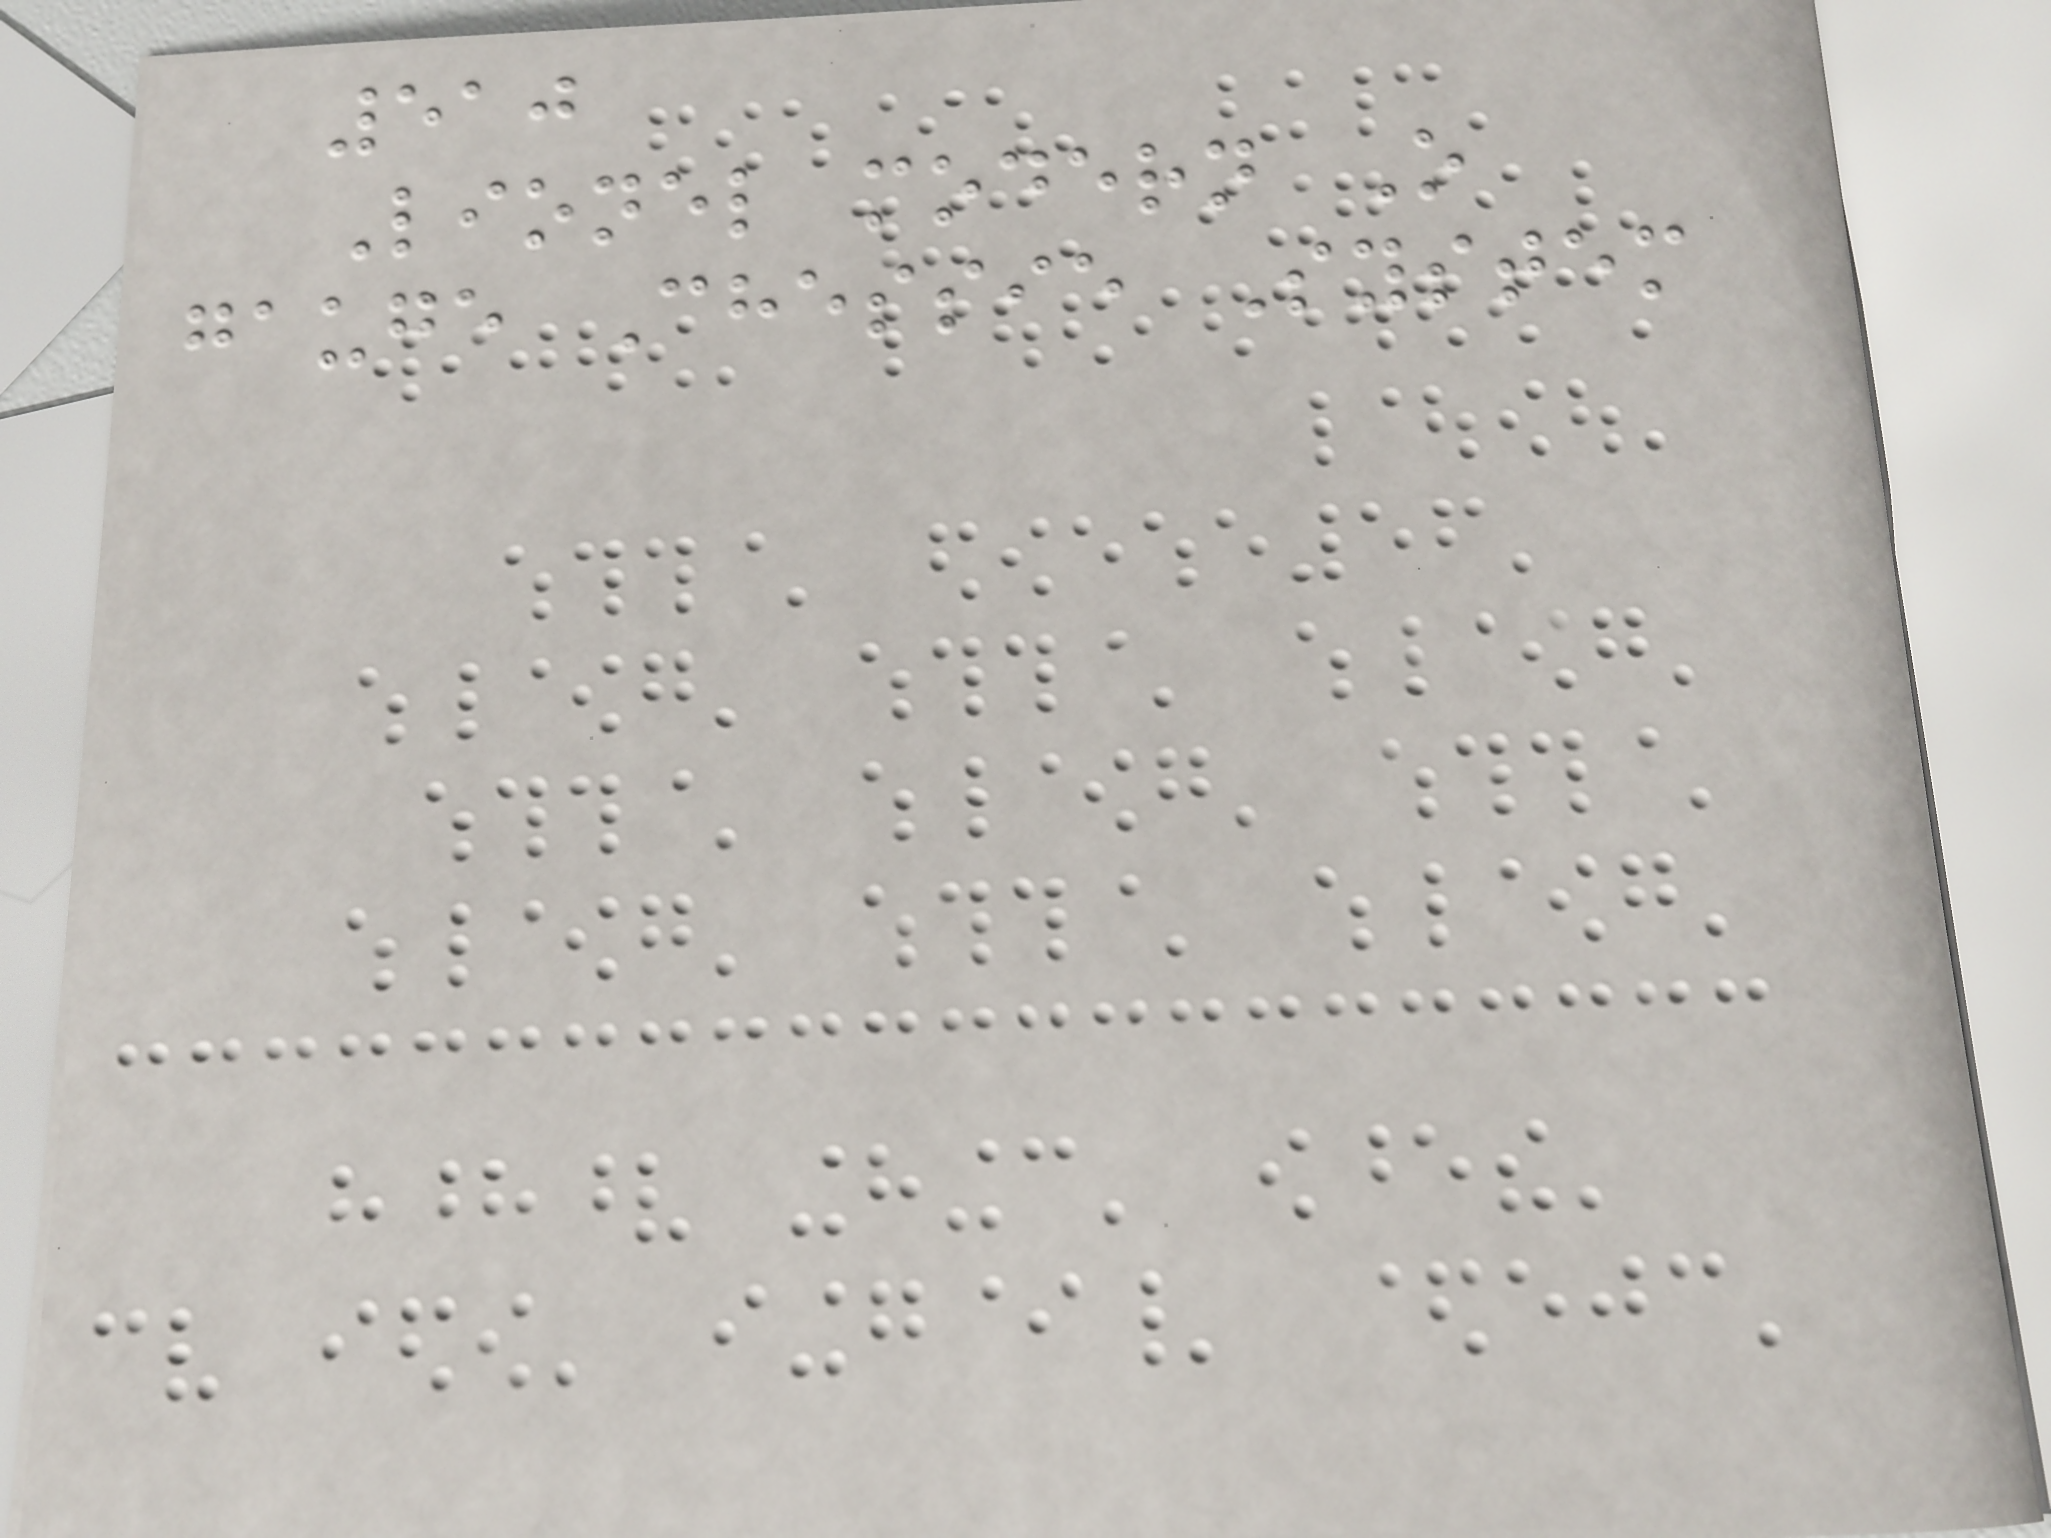510
Lionel modern O
gauge Chessie System
